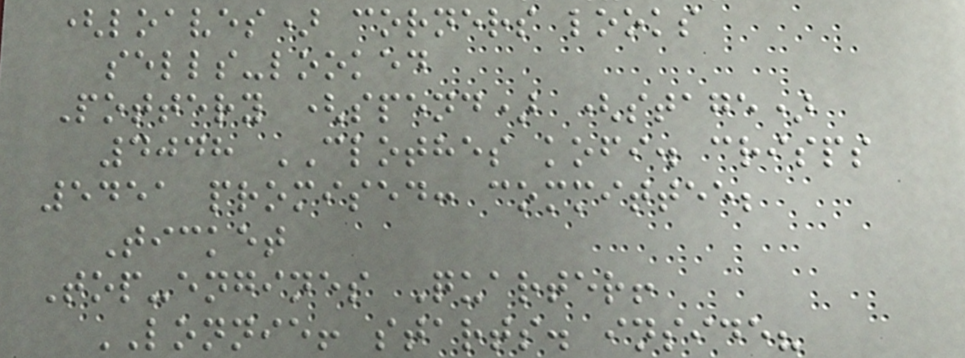(loaves) corners looks
sells-looked
Pottery (spend) (stage)
4048 CLOTHES kofi. crisps
5451 promised: committee;
Ticket
Top-engines Quarter!
LONNIE! starts. inside?
